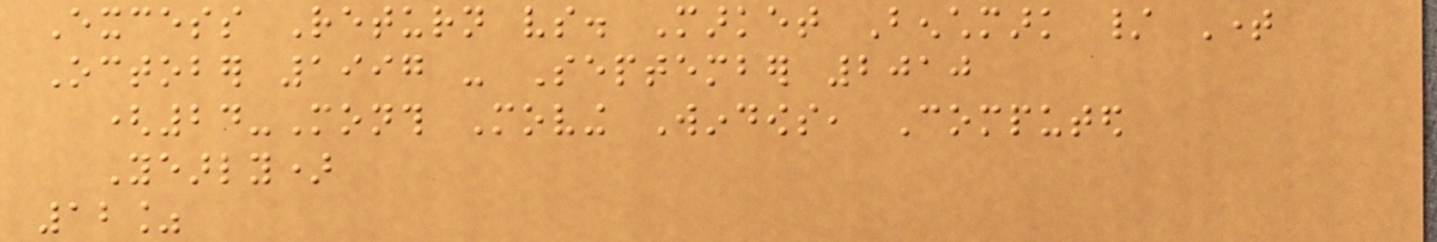Excess Return vs. Market Benchmark / Time
October 1997 - September 2010
(24-Month Moving Windows, Computed
Yearly)
12%
